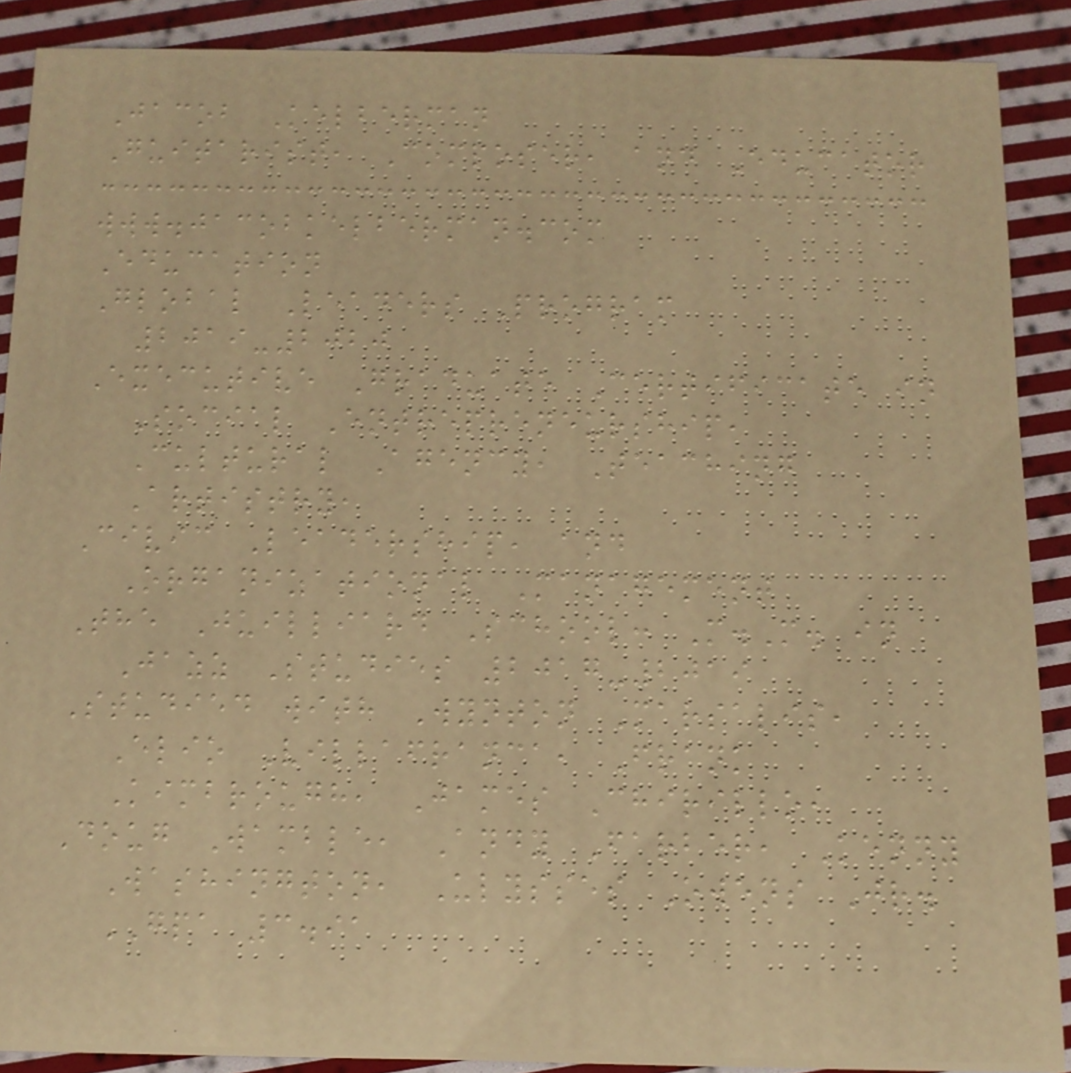Jacob Kelberman
Guitarist, Composer, and Educator
www.jacobkelberman.com
Education
Global Leaders Program
2019-2020
Executive Graduate Certificate in
Social Entrepreneurship,
Cultural Agency, Teaching
Artistry,
Civic Leadership, and
Organizational Management
The Juilliard School: M.M. in
Jazz Studies 2017-2019
Studied with Wynton Marsalis,
Elio Villafranca, Frank
Kimbrough, James Chirillo,
Doug Wamble, Andy Farber, Kenny
Washington, Ulysses Owens Jr.
GPA 3.91
